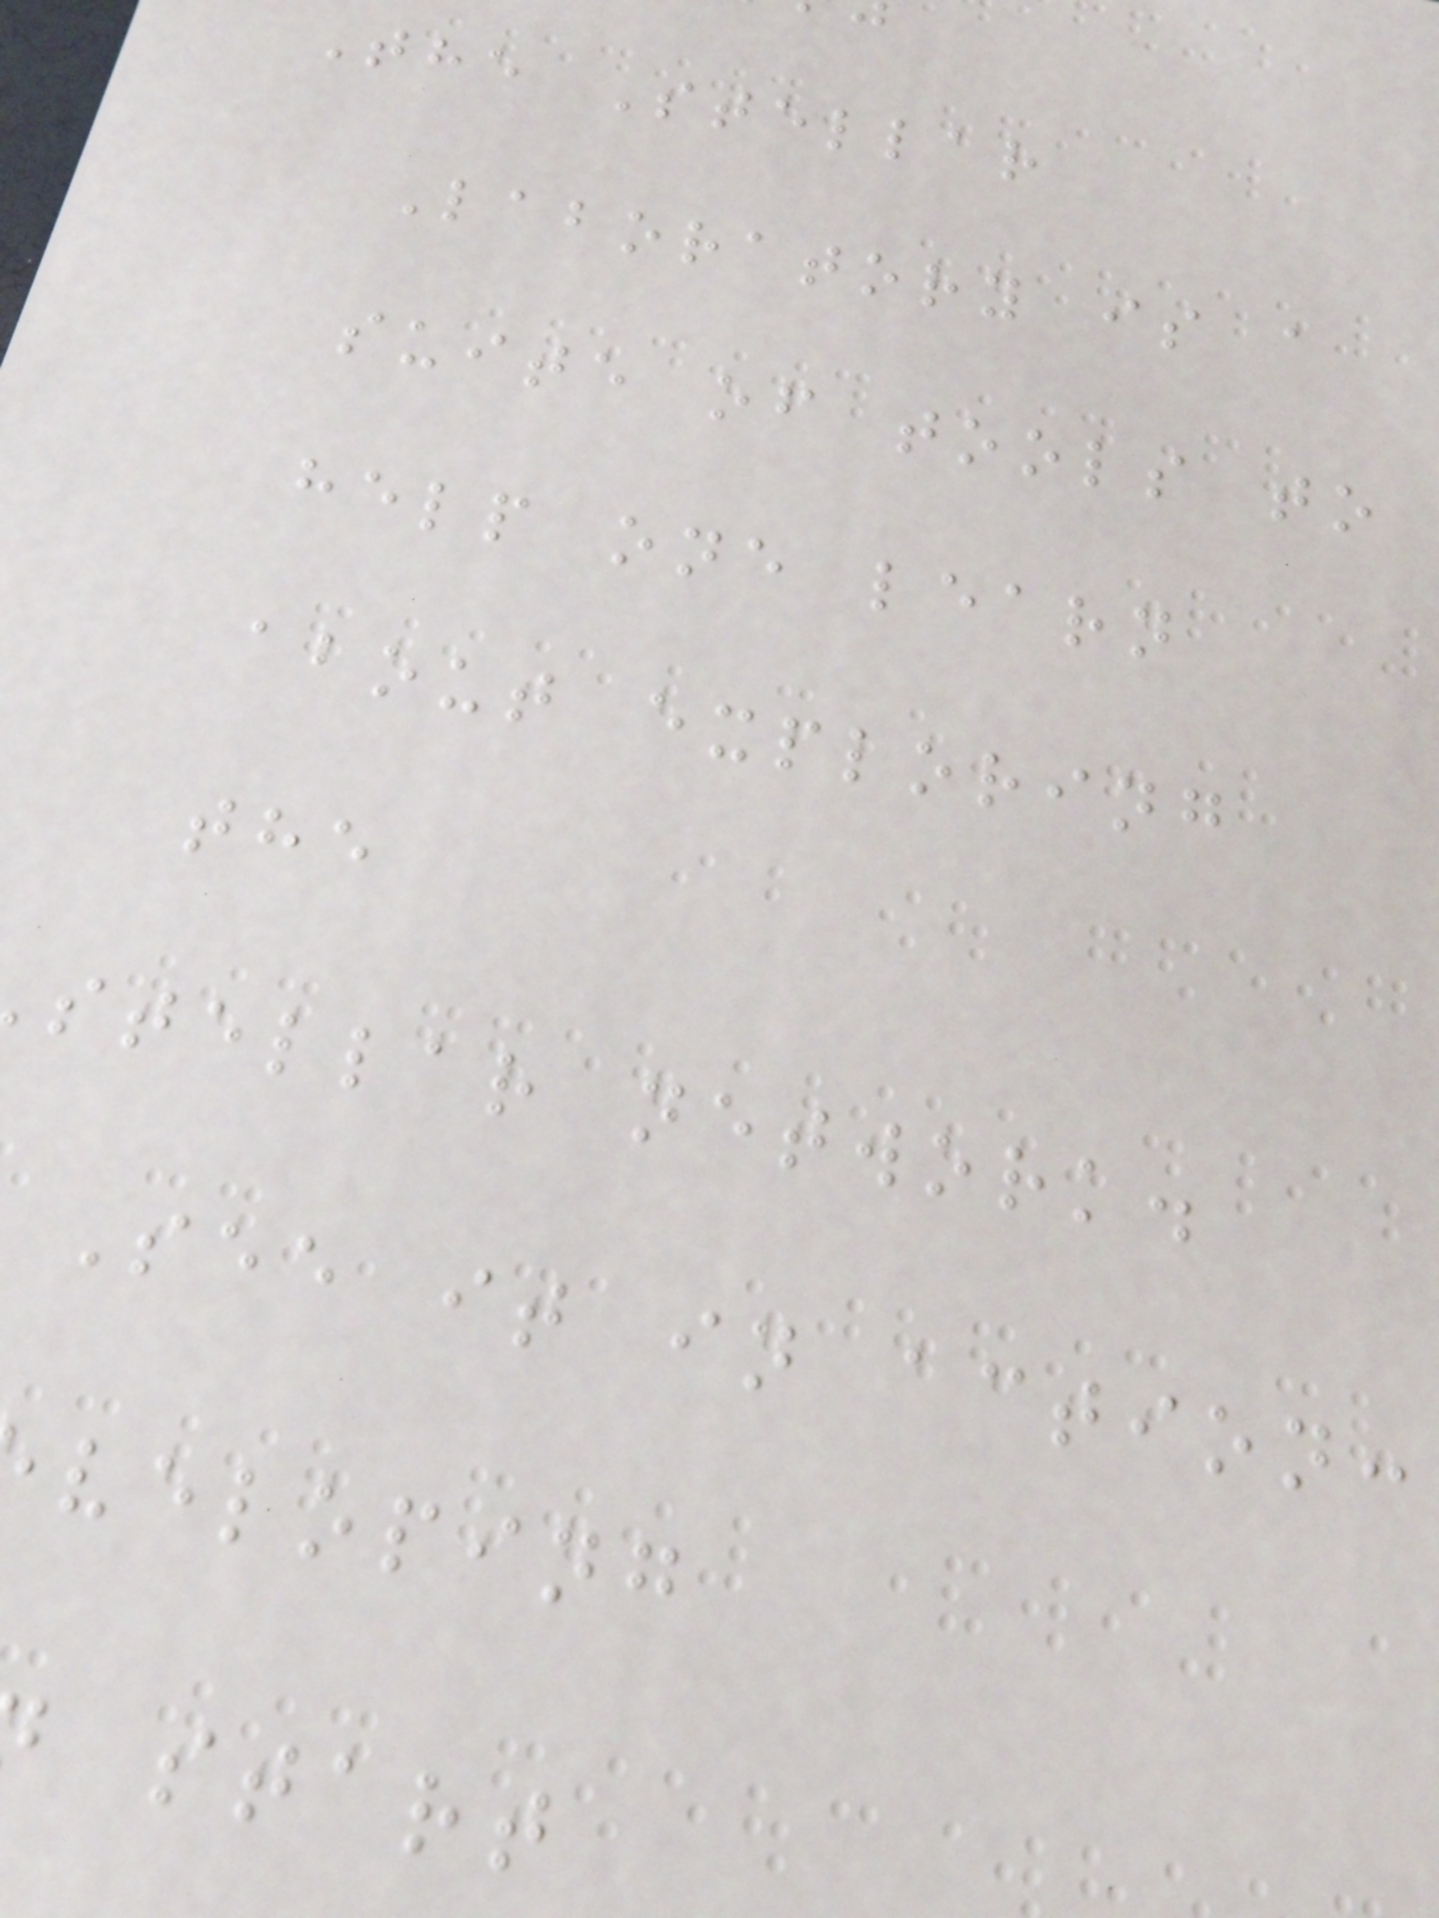The Stellar
Laboratory is a
suite of tools to
help one learn
about exploring
the
stellar network.
See it in action:
veloping
start
